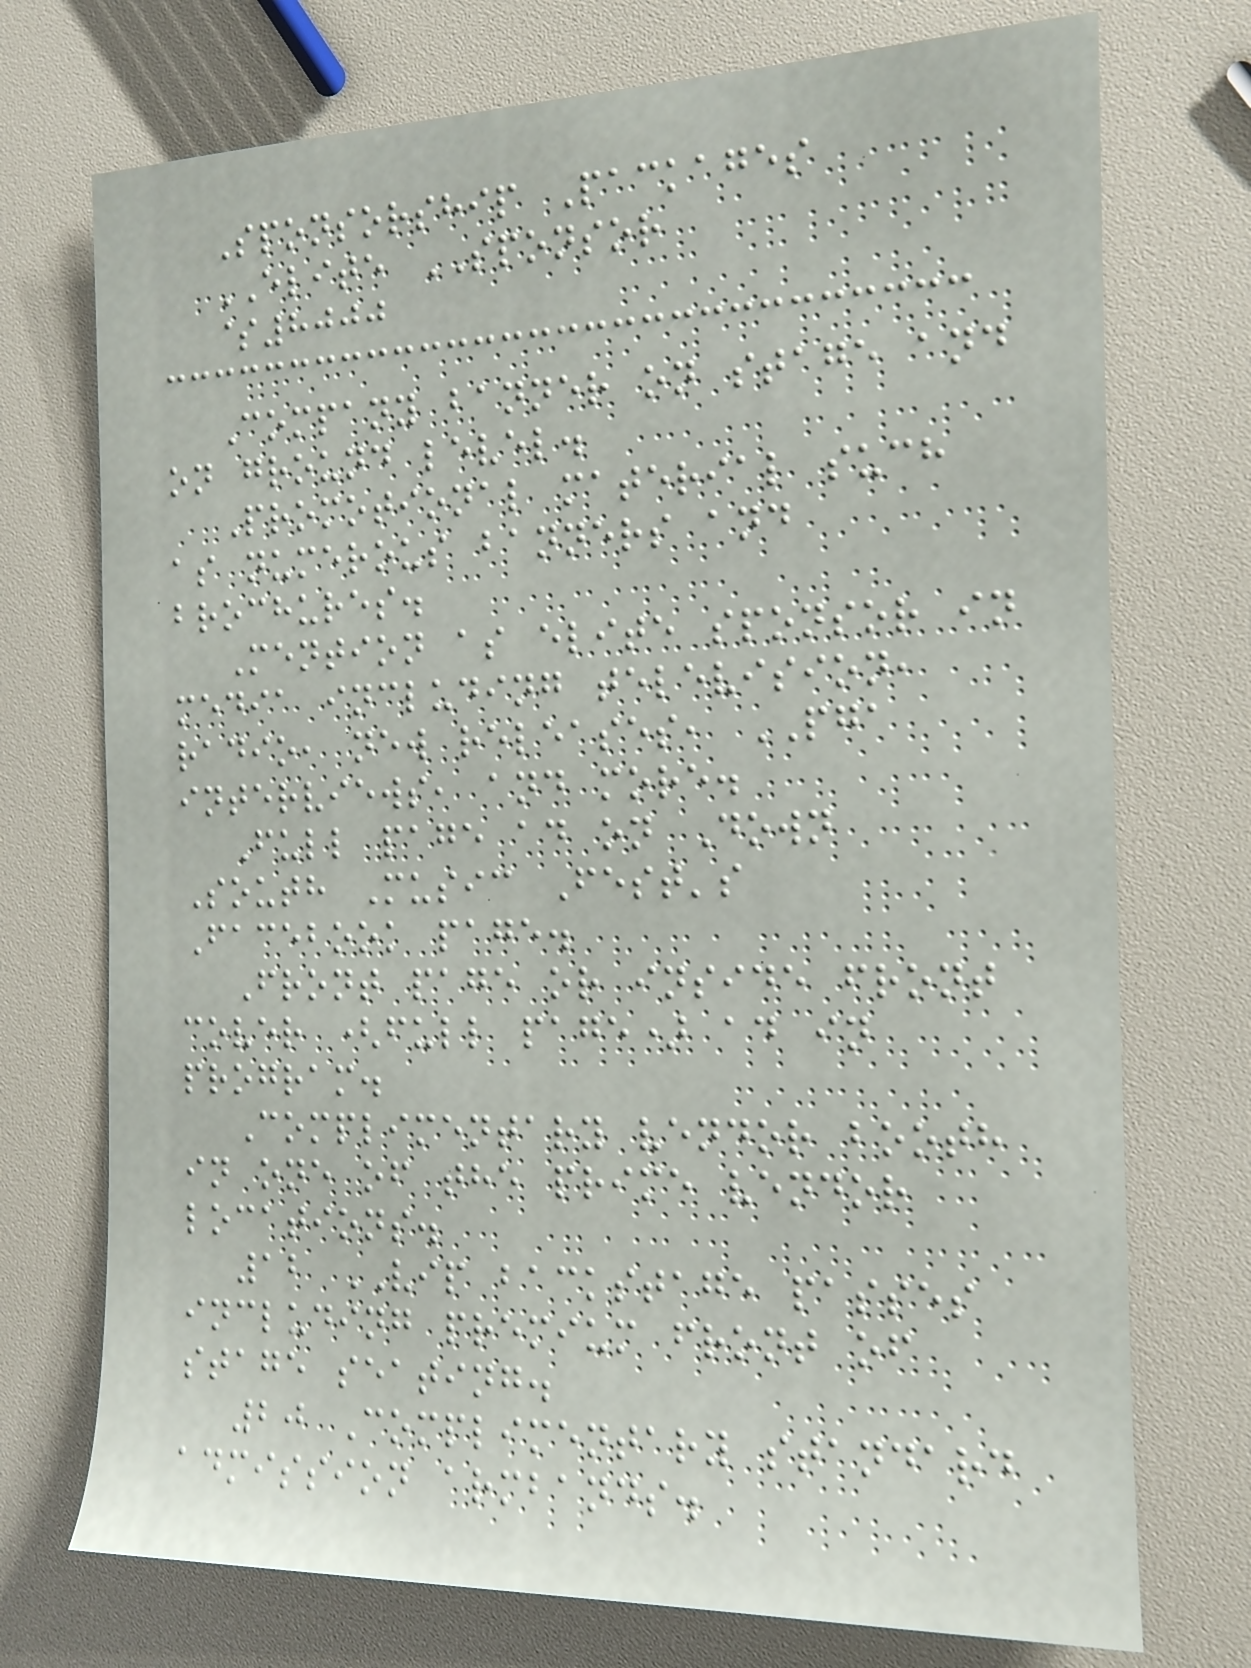Sponsorship Packages
ELITE SPONSOR
$8000
Company banner on stage and
on ground level.
Promotional material such
as numerous banners and
brochures.
Mention as elite sponsor in
media including television,
radio, new releases, PGA
interviews, and more.
Full page ad on Down
South Music Fest's
Facebook page.
Front page or inside front
cover (full page) ad in
program.
Complimentary vendor booth
in one of the prime vendor
locations.
12 VIP backstage passes
including premium front of
stage seating.
20 Complimentary standard
admission armbands.
